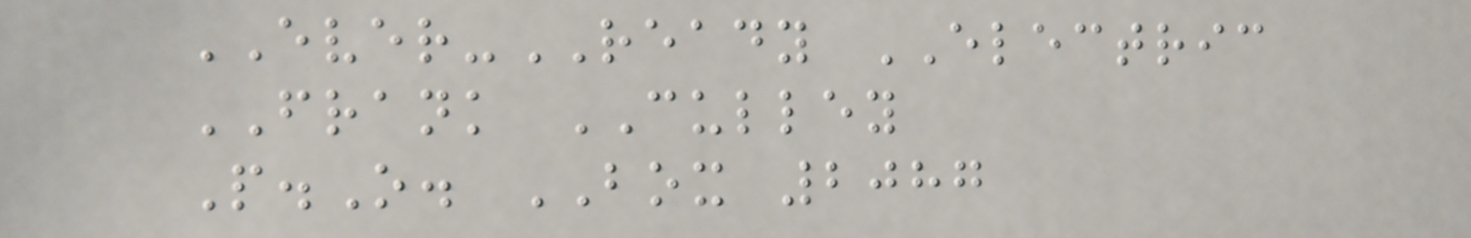EVER-READY ELECTRIC
FRANK CULLEY
P.O. BOX 2087
